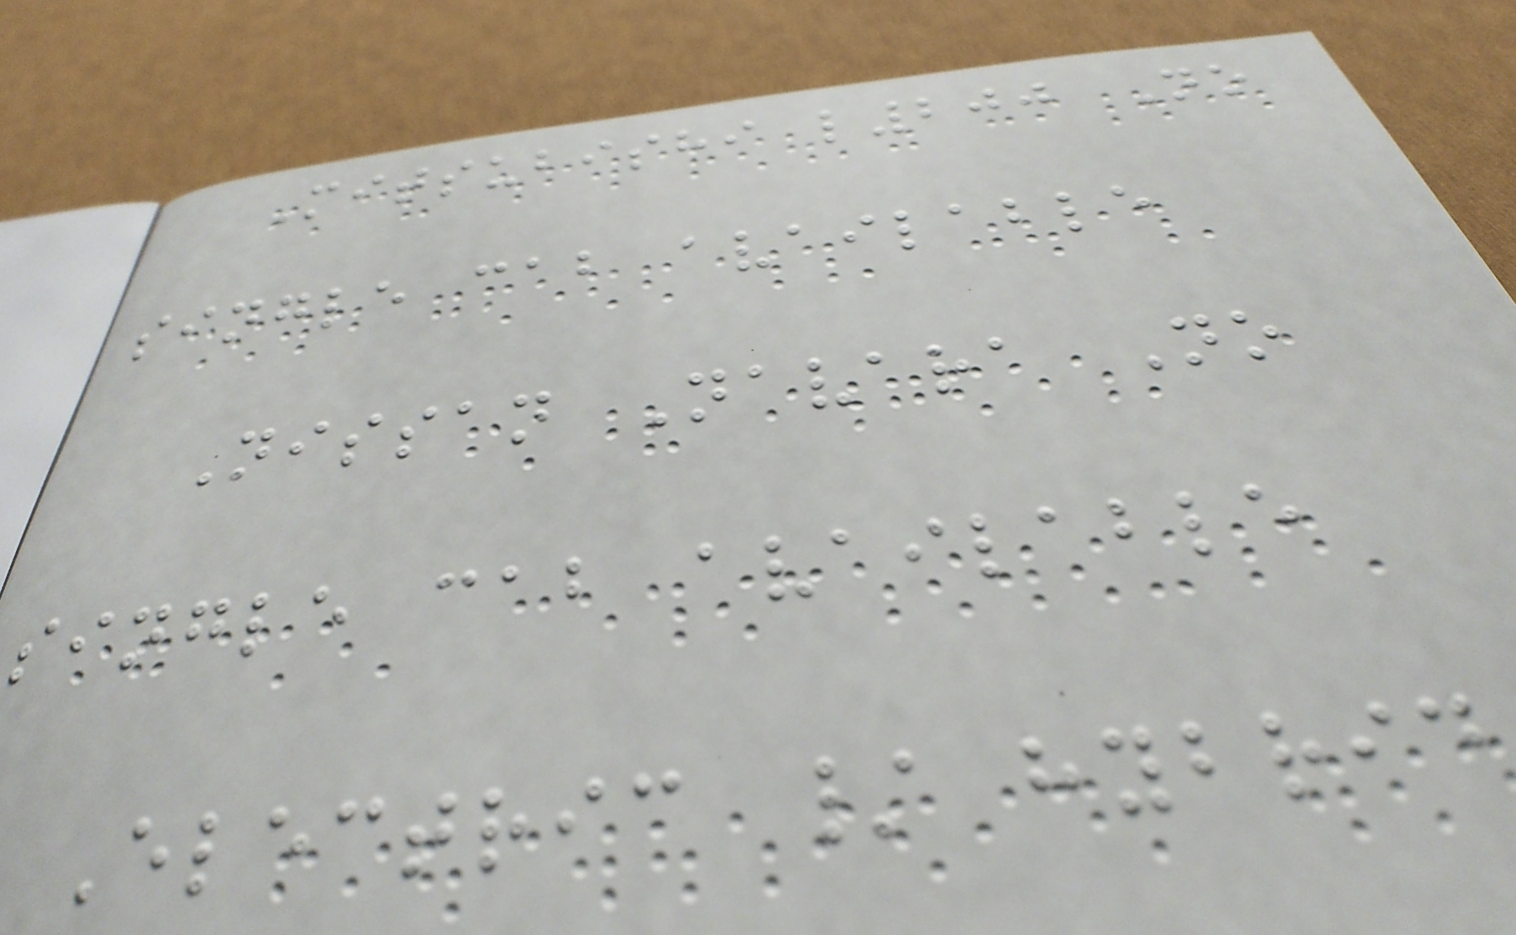Mitsubishi l200 No
single cab available
Nissan Navara No
single cab available
Electric / hybrid
